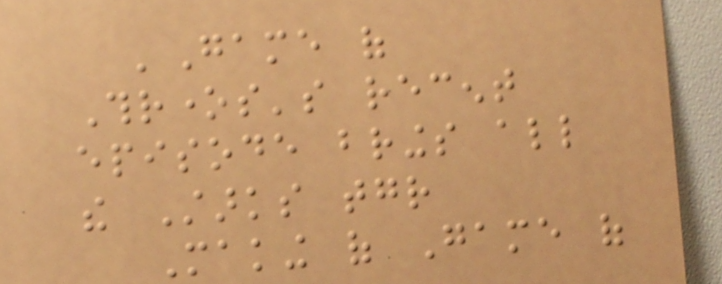'Game of
Thrones's recent
episode brings all
the Starks together
Making of Game of
